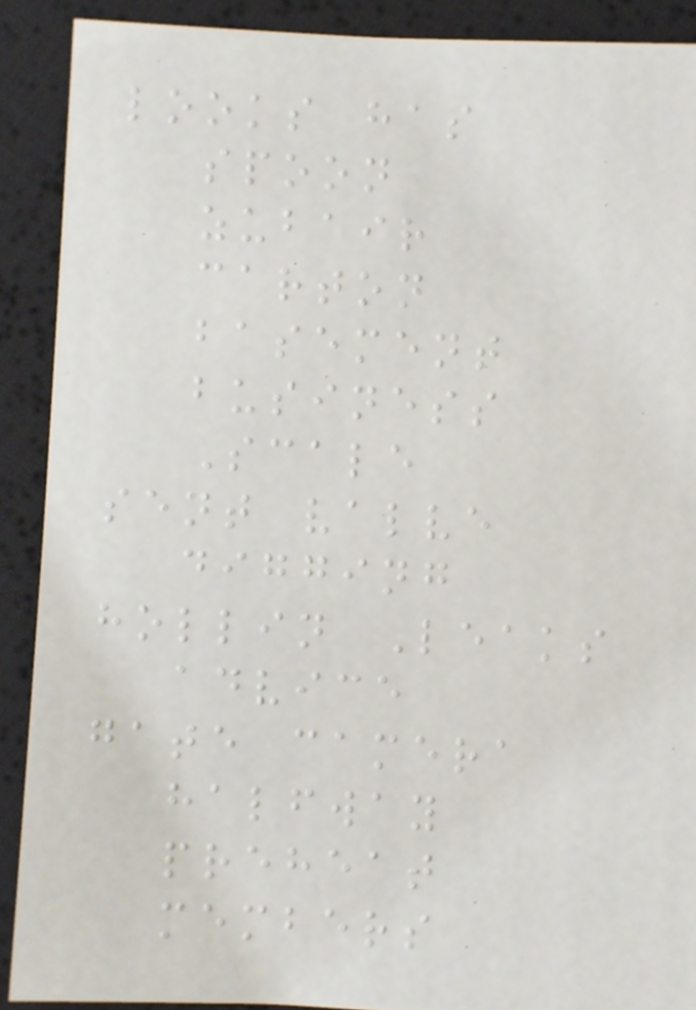looks has
spoon
zubair
carton
basement
business
Scale
sent valve
digging
hollin Leaks
advice
gate camera
halfway
preheat
members
